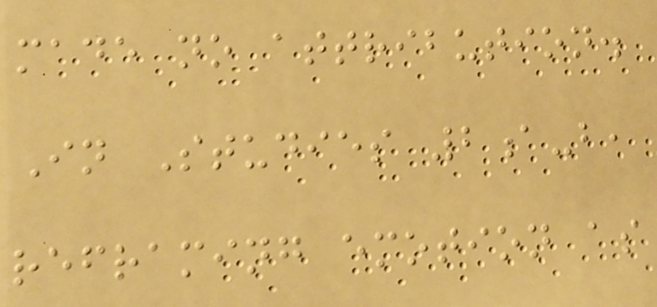made no attribution.
In Studies 2a-b,
reframing emotion as
